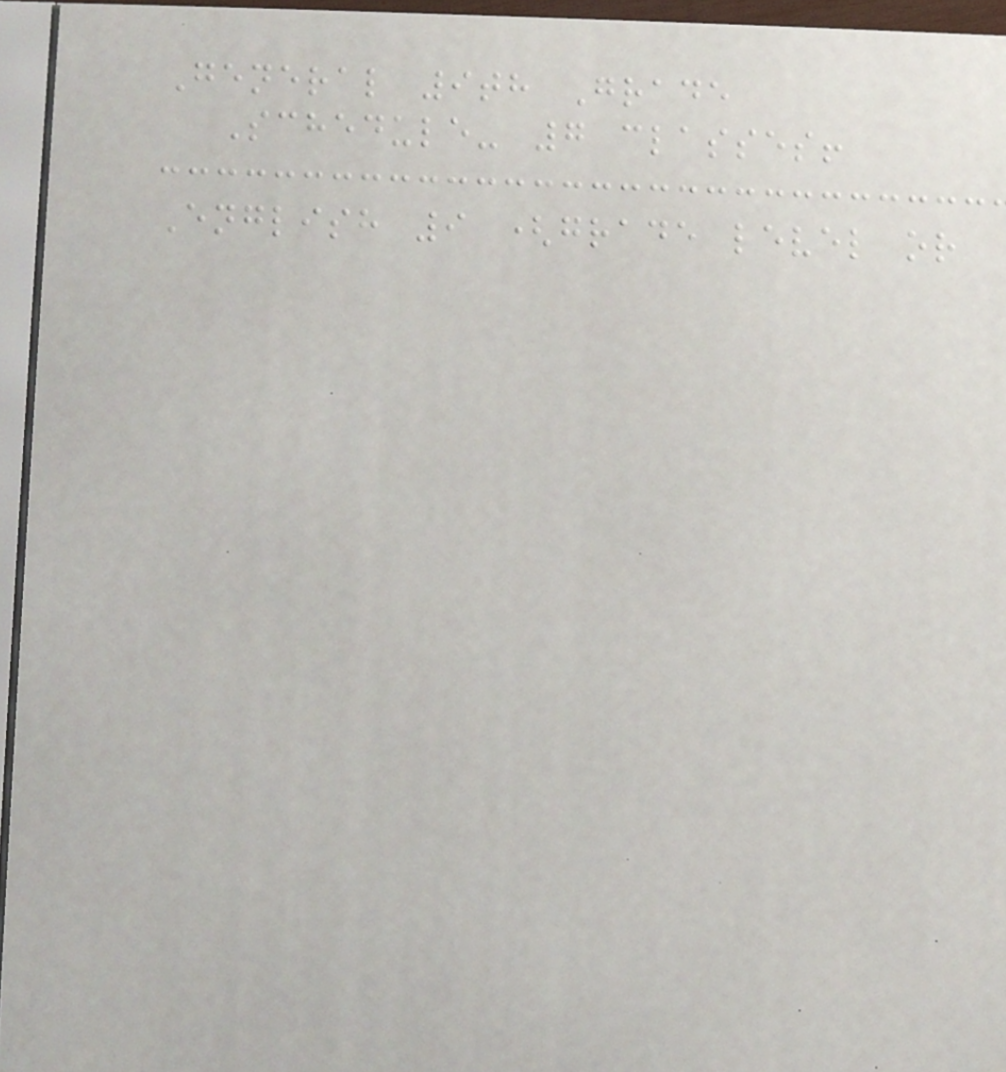General 9th Grade
Schedule- 7 classes!
English 9 (grade level or
